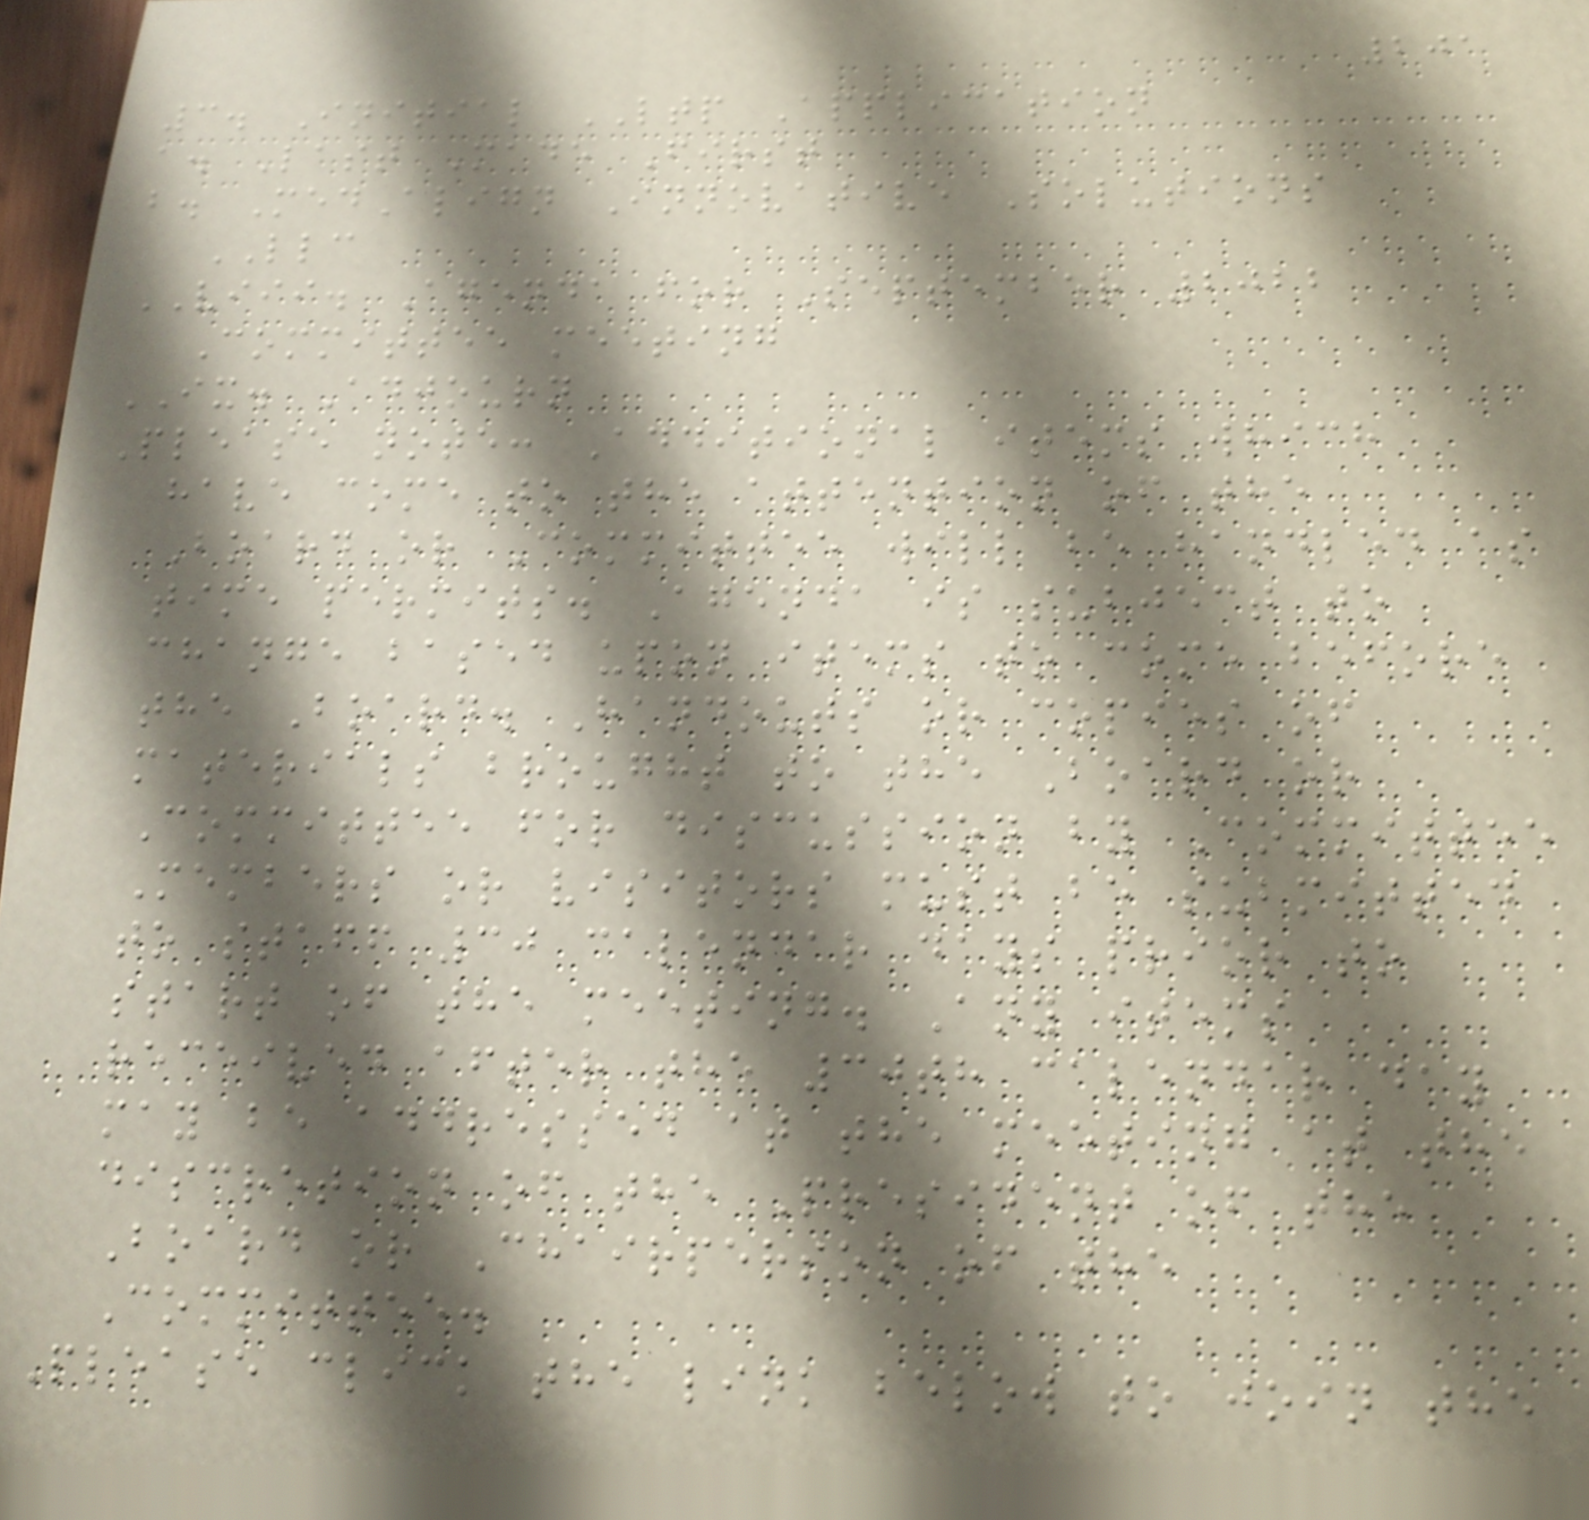201
3. Initial LTP Application
a. Last Made First
b. MedAlign Innovative Solutions
LLC
VIII. Agenda for September 2022
Committee meeting
IX. Adjourn
Please note: Additional items which
have come to the attention of the
Board or Committee will be handled as
time permits. Agenda is subject to
change based upon items to come before
the Board. Handouts or copies of
materials brought to the Board or
Committee for discussion by Committee
Members or visitors must be submitted
to staff 30 calendar days prior to
start of the meeting. Any items
received after the 30th calendar day
may be addressed at the meeting at the
discretion of the President of the
Board or Chairperson of the
Committee.
Please click the link below to join the
